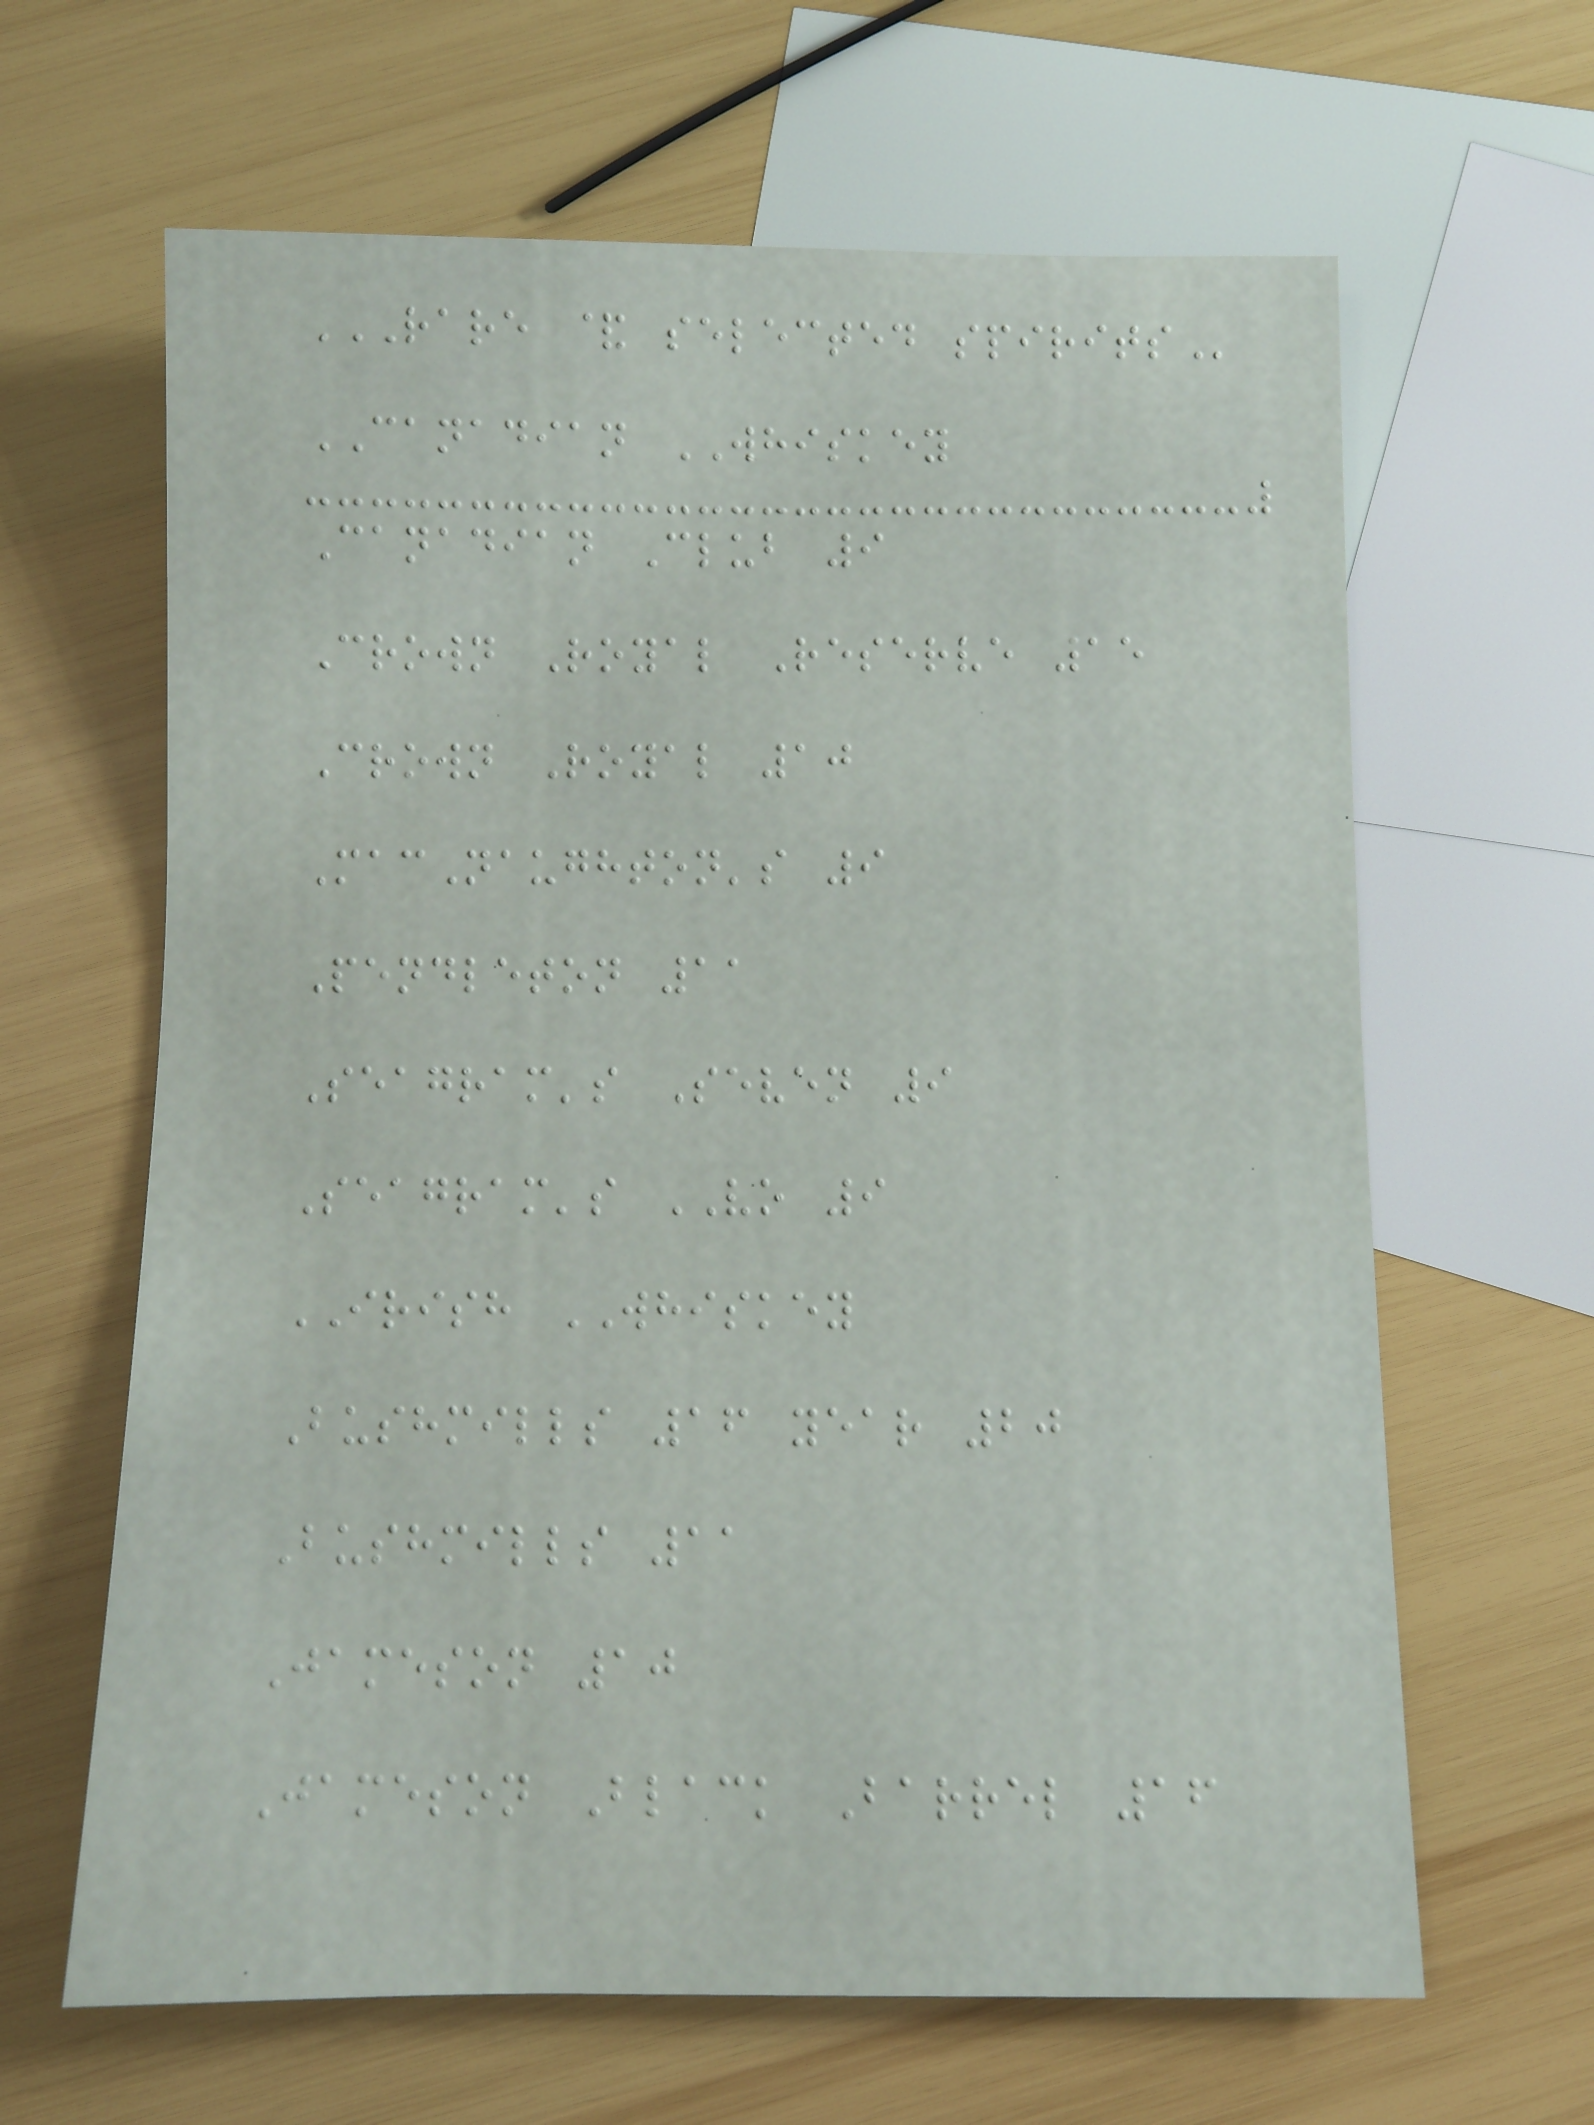RARE & SELECTED SPIRITS
CANADIAN WHISKEY
Canadian Club 9
Crown Royal Reserve 15
Crown Royal 10
MacNaughton's 9
Pendleton 11
Seagram's Seven 9
Seagram's VO 9
IRISH WHISKEY
Bushmills 16 year 20
Bushmills 11
Jameson 10
Jameson Black Barrel 16
